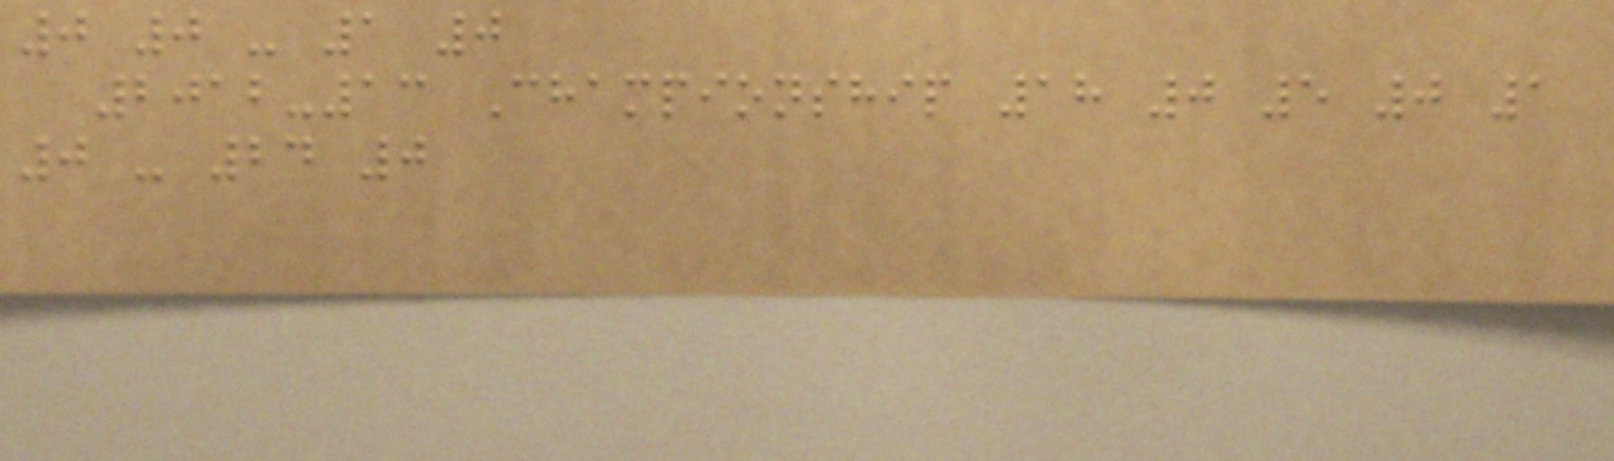0 0 - 1 0
2012-13 Championship 18 0 5 0 1
0 - 24 0
